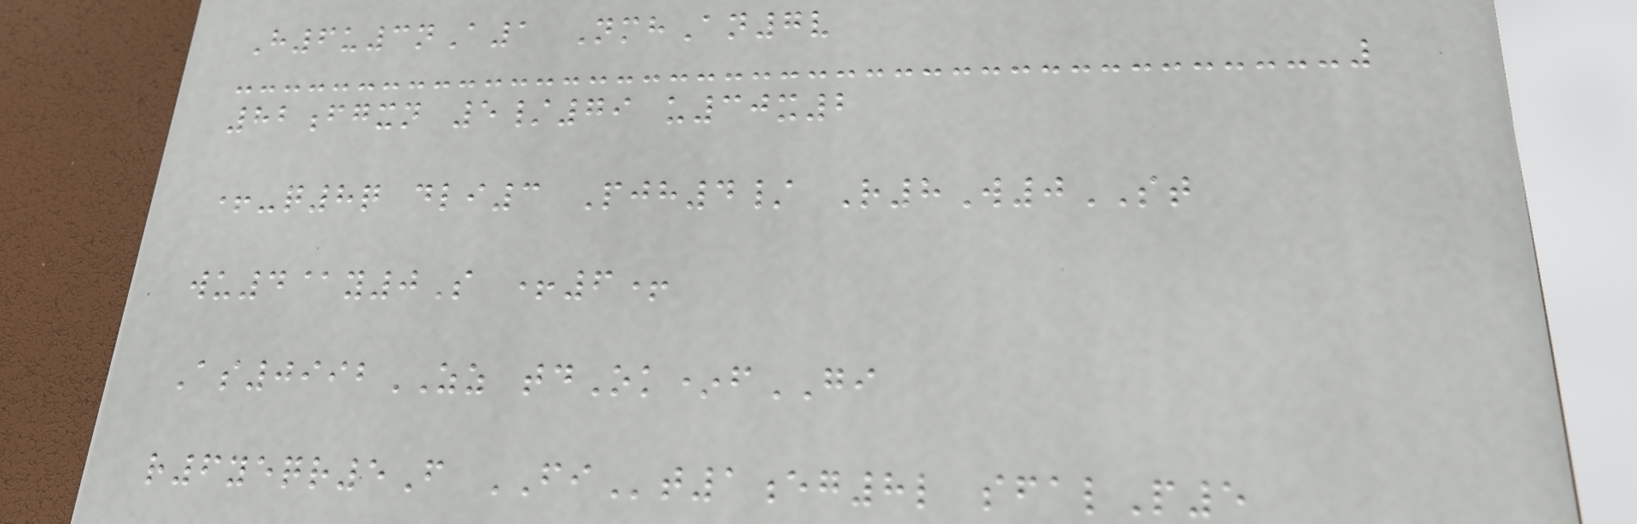H6u3nA1 NmhAn7v
82fgxn 5/79 u30x2
+-q8q dli3 Pjh4/ R8W0ST
wu4@y0S +6+
As0992ZZ tdOk*fGI
r6yeqr5F FIt1eg8l sfalP5
